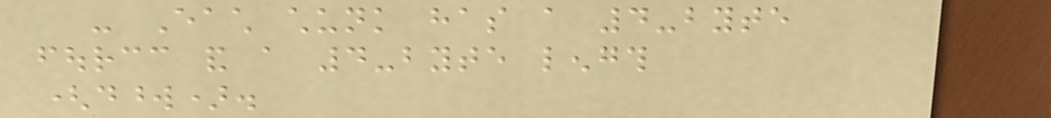- Each chunk has a 4-byte
fourcc and a 4-byte length
(dword).
